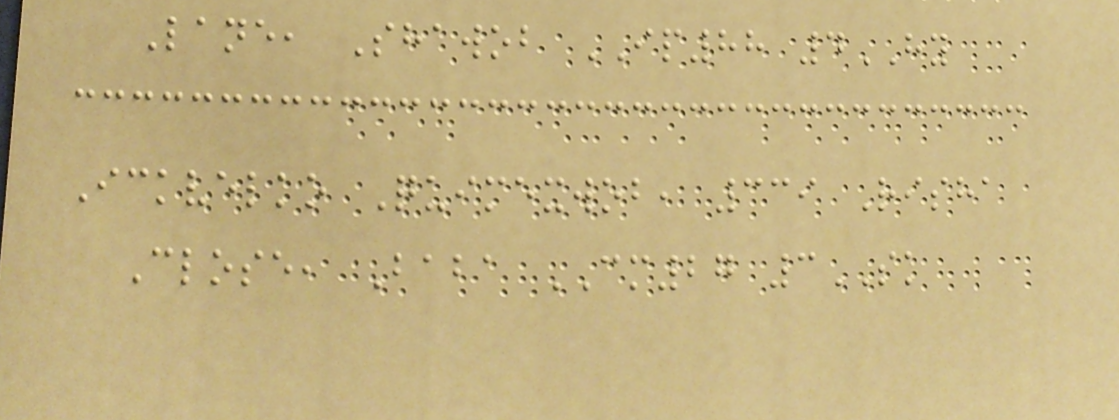Lane, Shawob IP88 4HY
Ickvelko Quimexwob, 339 Risha
Close, Baba CM27 3SK
